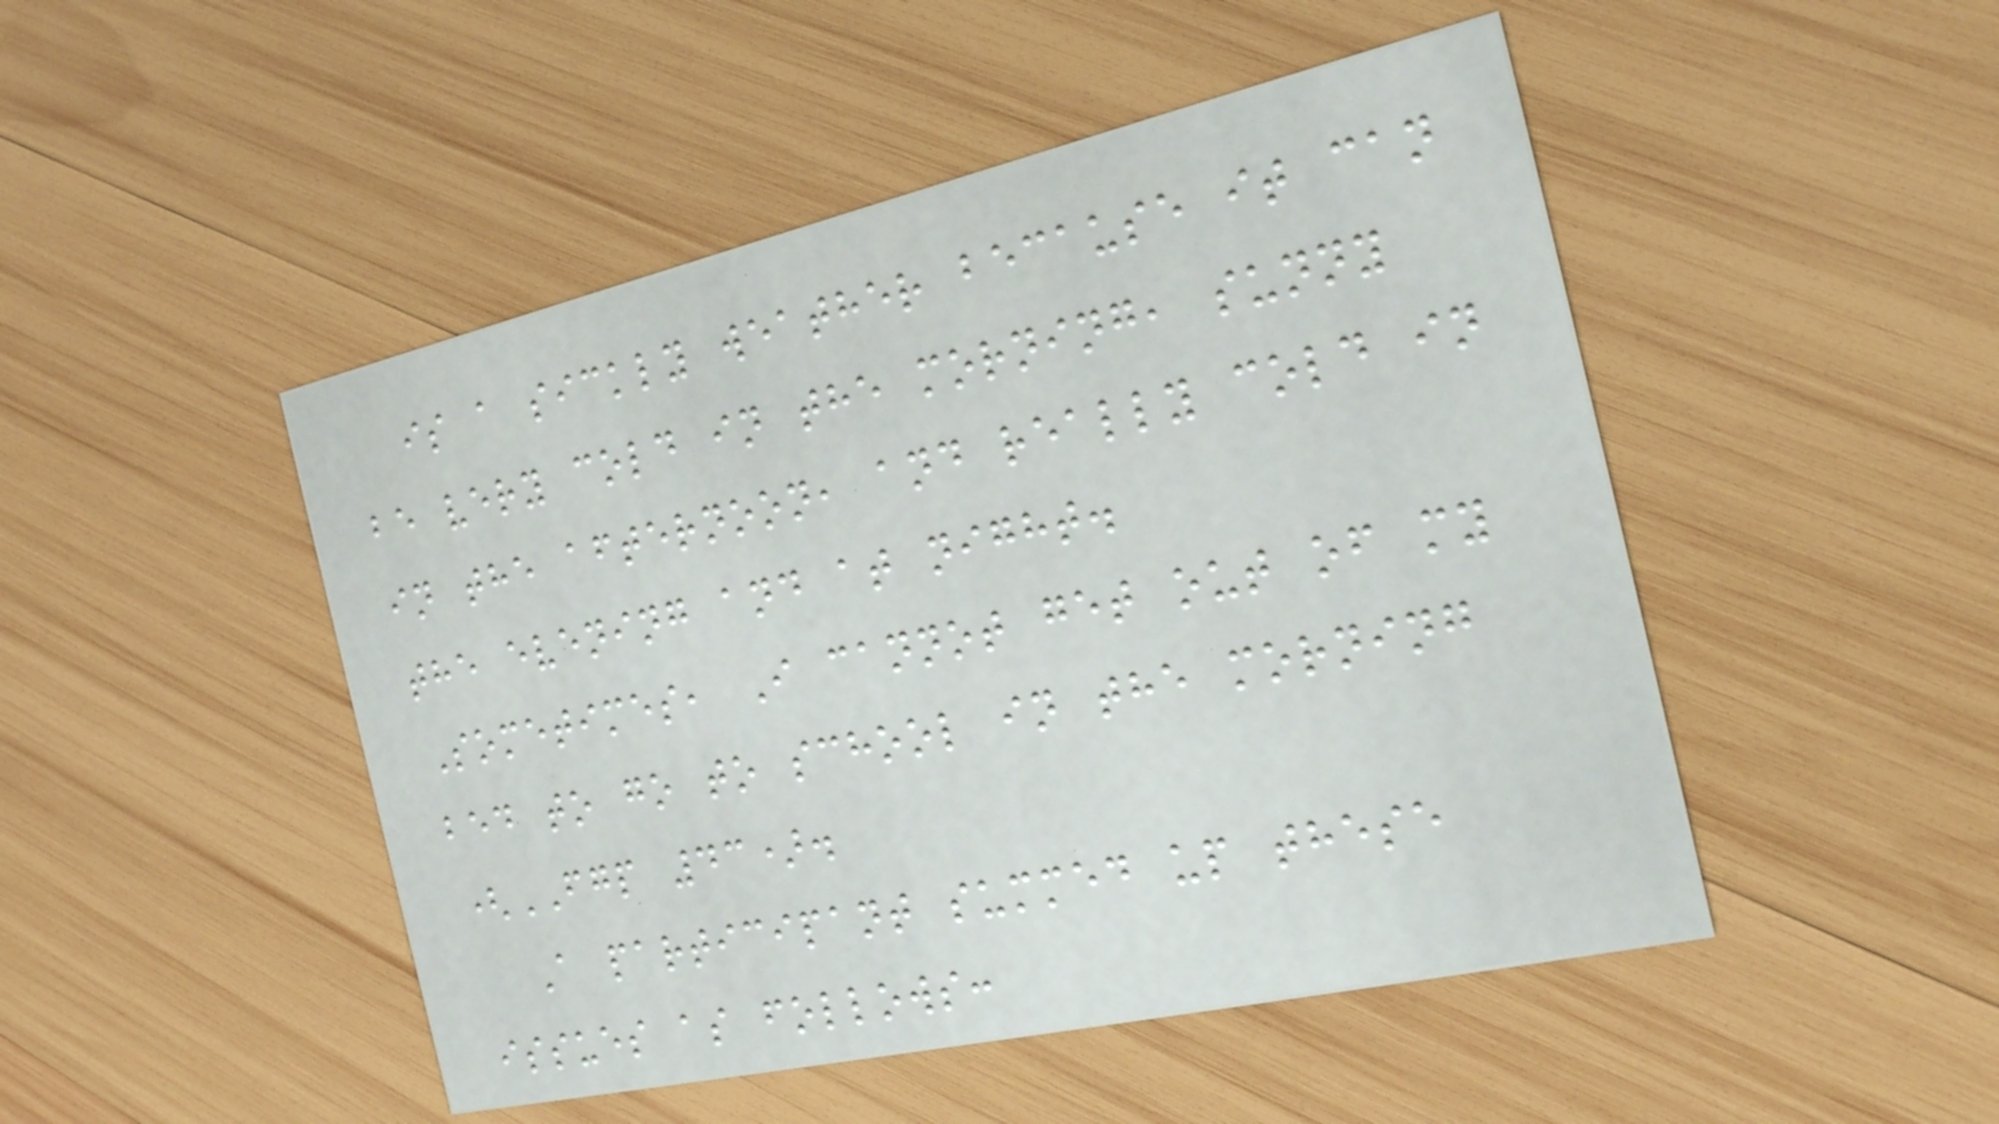is a sickly weather because it can
be very cold in the morning, sunny
in the afternoon, and really cold in
the evening and at night.
Sometimes, I cannot get out of my
bed to go to school in the morning
(FGP 43).
A participant summed up these
issues as follows:
